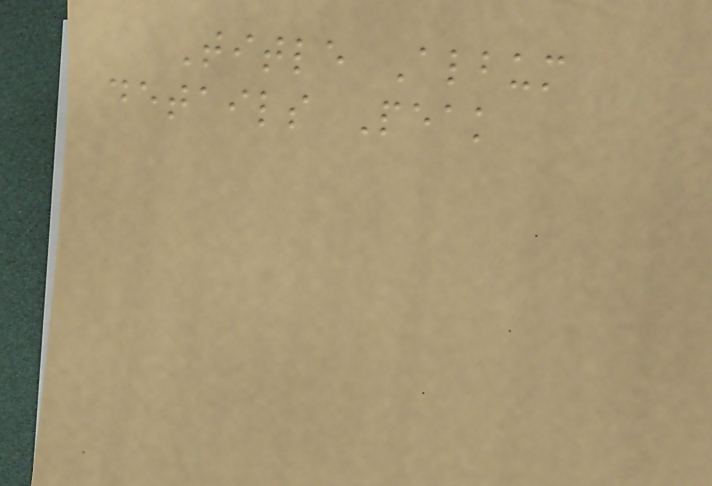Title Album
details Peak
